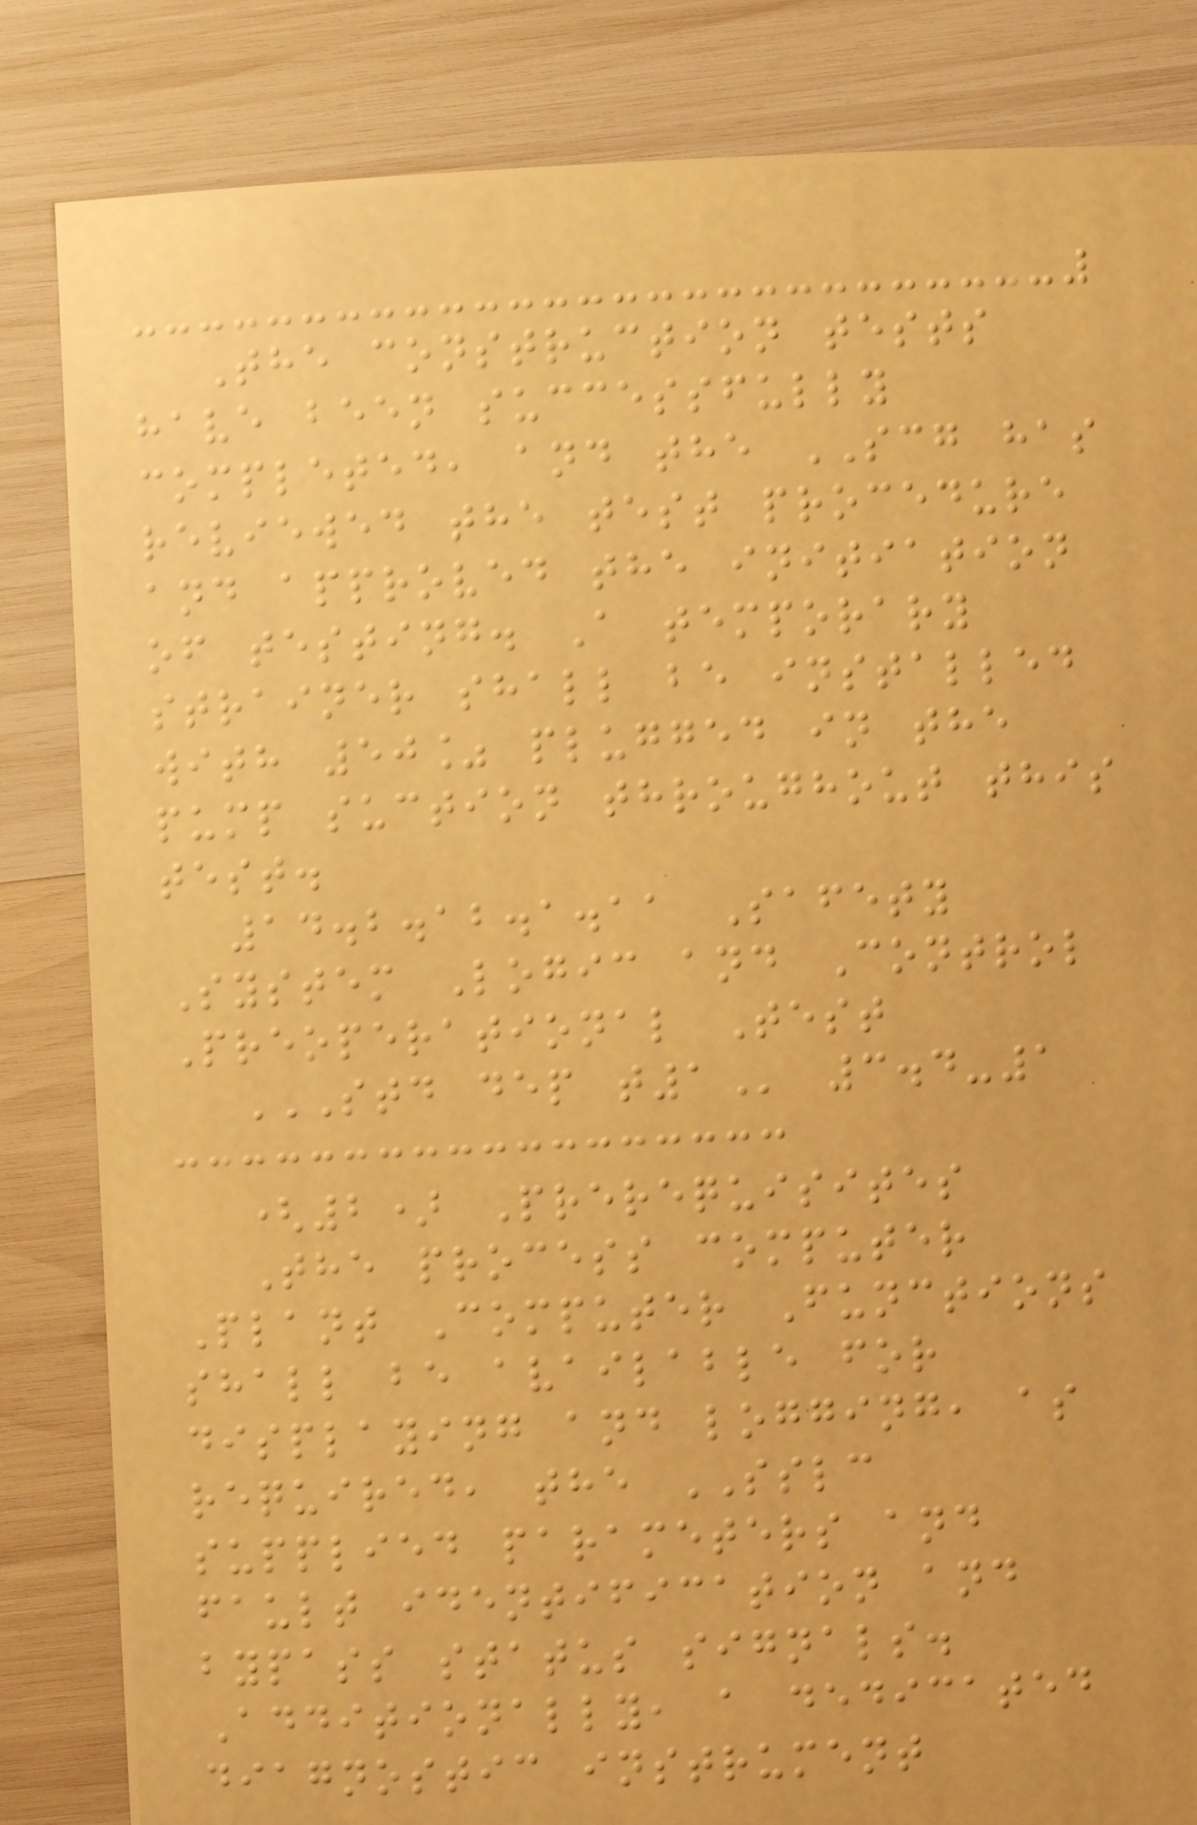The construction tests
have been successfully
completed, and the SCG has
reviewed the test procedure
and approved the initiation
of testing. A temporary
strainer shall be installed
with 50% plugged in the
pump suction throughout this
test.
14.2.12.1.11 Safety
System Logic and Control
Preoperational Test
STD DEP T1 3.4-1
(2) Prerequisites
The process computer
Plant Computer Functions
shall be available for
displaying and logging, as
required, the SSLC
supplied parameters and
fault identification and
bypass status signals.
Additionally, a dedicated
diagnostic instrument
